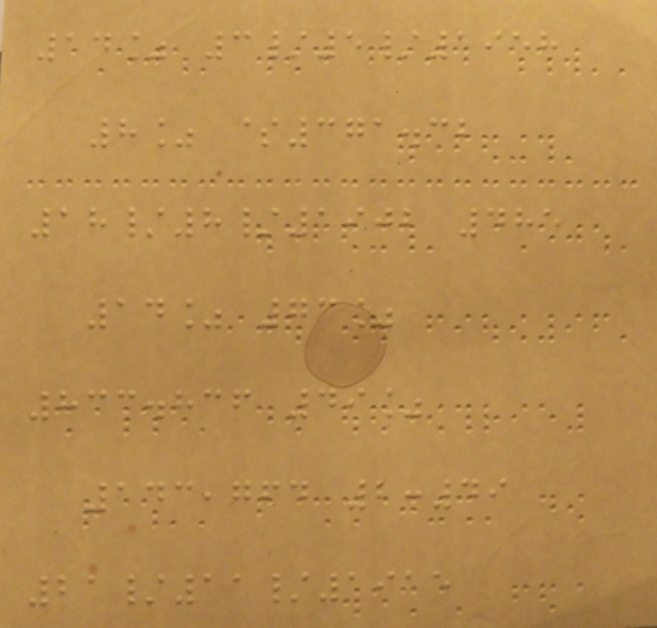14% 3/5/1958
8% $371.32
18/8/1902 485
14% 73%
833.836 49%
143,764 2:49
21/11/1915
